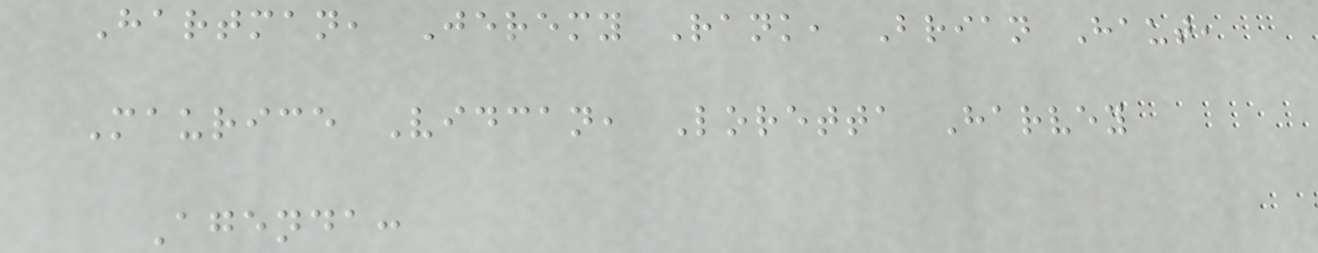Hartman, Jeremy Rank, Brian Haut,
Maurice Vidcan, Loretta Harvey
Agenda:
